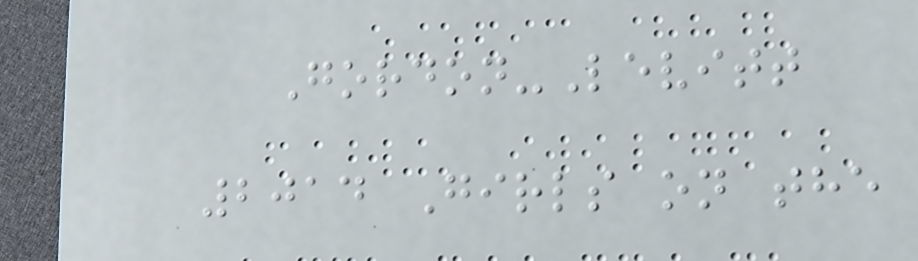Gordon-Levitt
2014 Girls on the
